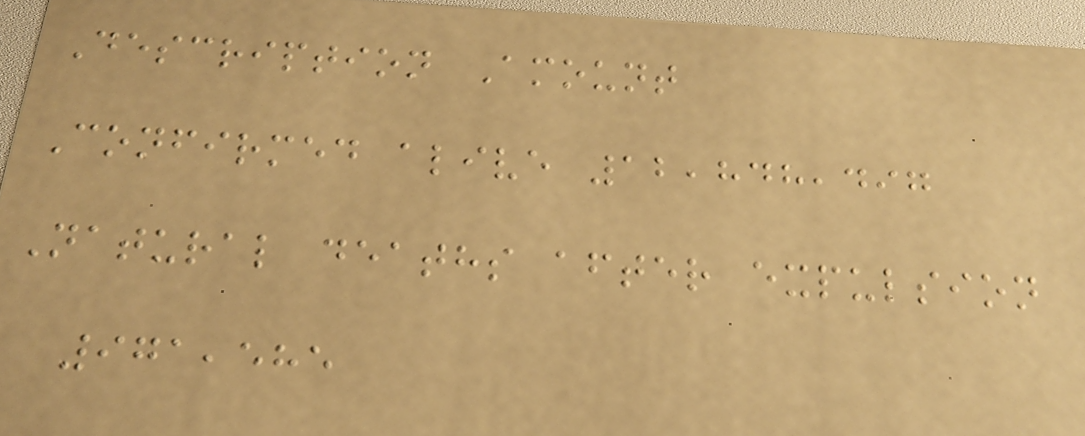Description Amount
Confirmed alive 12,848,497
Natural deaths after expulsion
971,585
